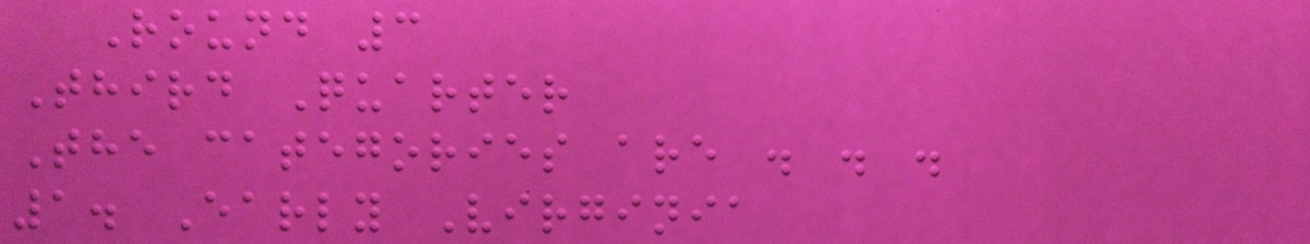Round 3
Third Quarter
The categories are . . .
1. Early Virginia
